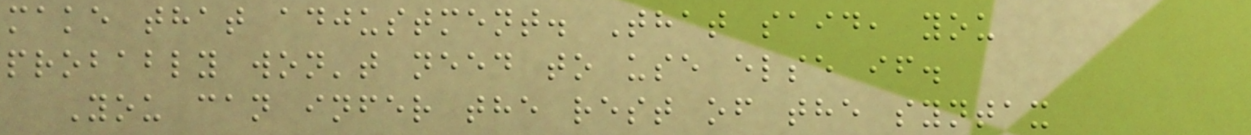make that adjustment. That said, you
probably won't need to use else if.
You can infer the rest of the syntax
